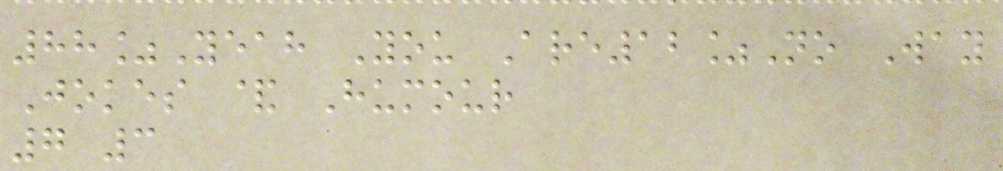88%Yeah You Are12%No Way
Jokes & Humour
7 3
